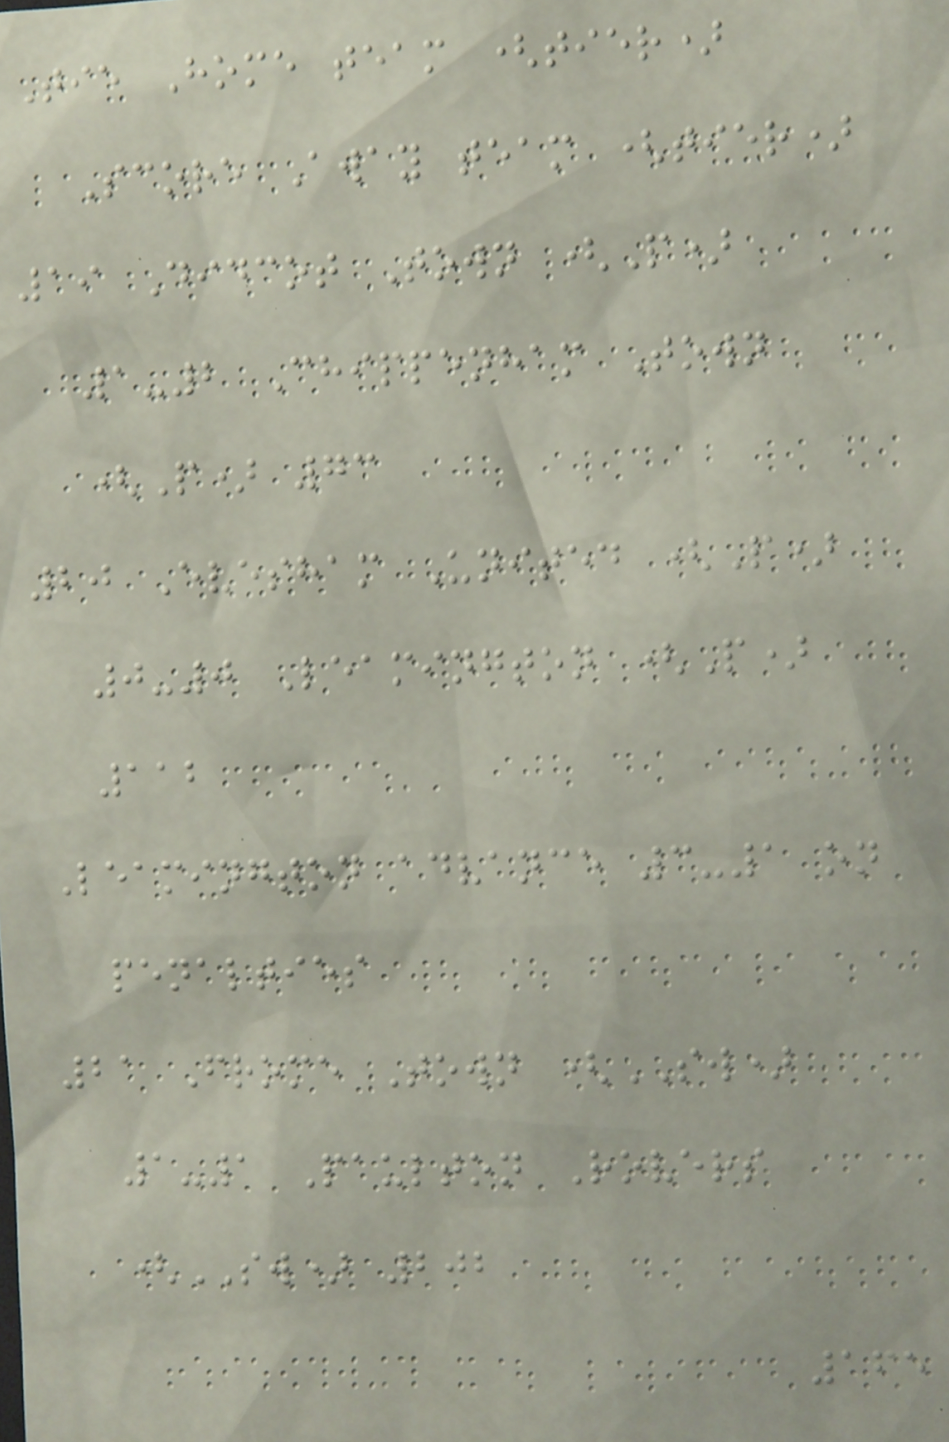Tie Home team (tier)
Score Away team (tier)
19 Didcot Town (P)
1-2 Chippenham Town
(P) 73
20 Evesham United (P)
0-0 Leamington (P)
112
Leamington advance 3-1 on
penalties
21 Frome Town (SW)
1-1 Paulton Rovers
(SW) 202
165
